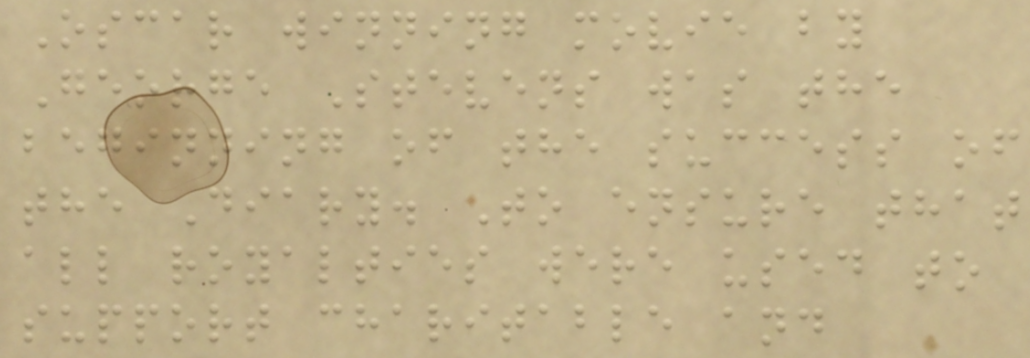Oscar winning movie by
George Stevens was the
beginning of the success of
the Diary. To ensure that
all royalties were used to
support charitable and
